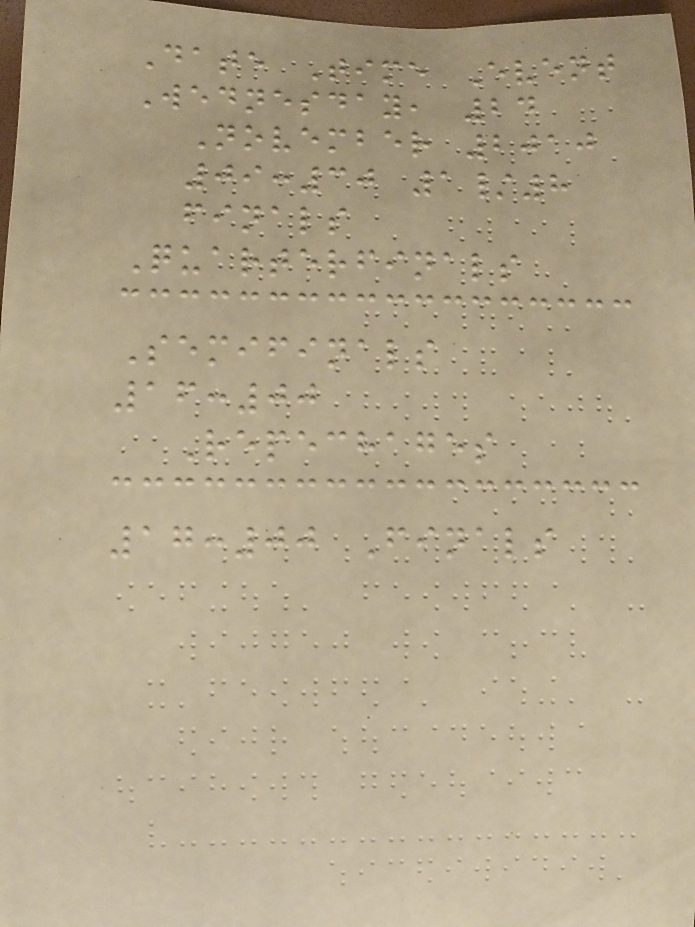Date Time Event
Wednesday, 24
November 2010
09:30 1/8
finals
Quarterfinals
Semifinals
16:00
Repechages
17:00 Finals
